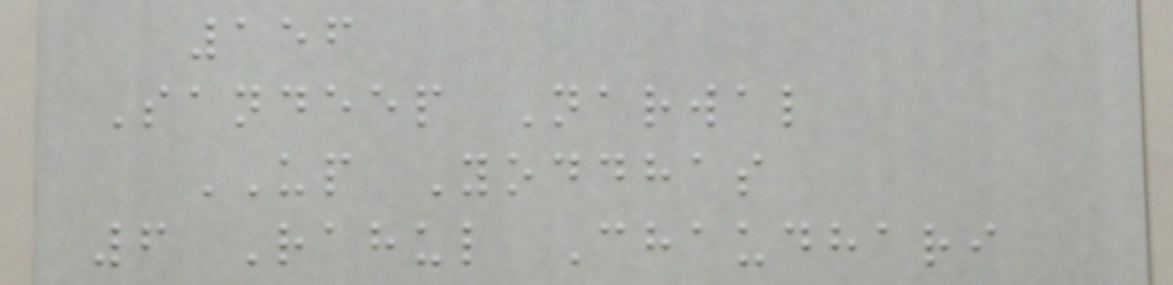156
Sandeep Narwal
UP Yoddhas
6 Rahul Chaudhari
